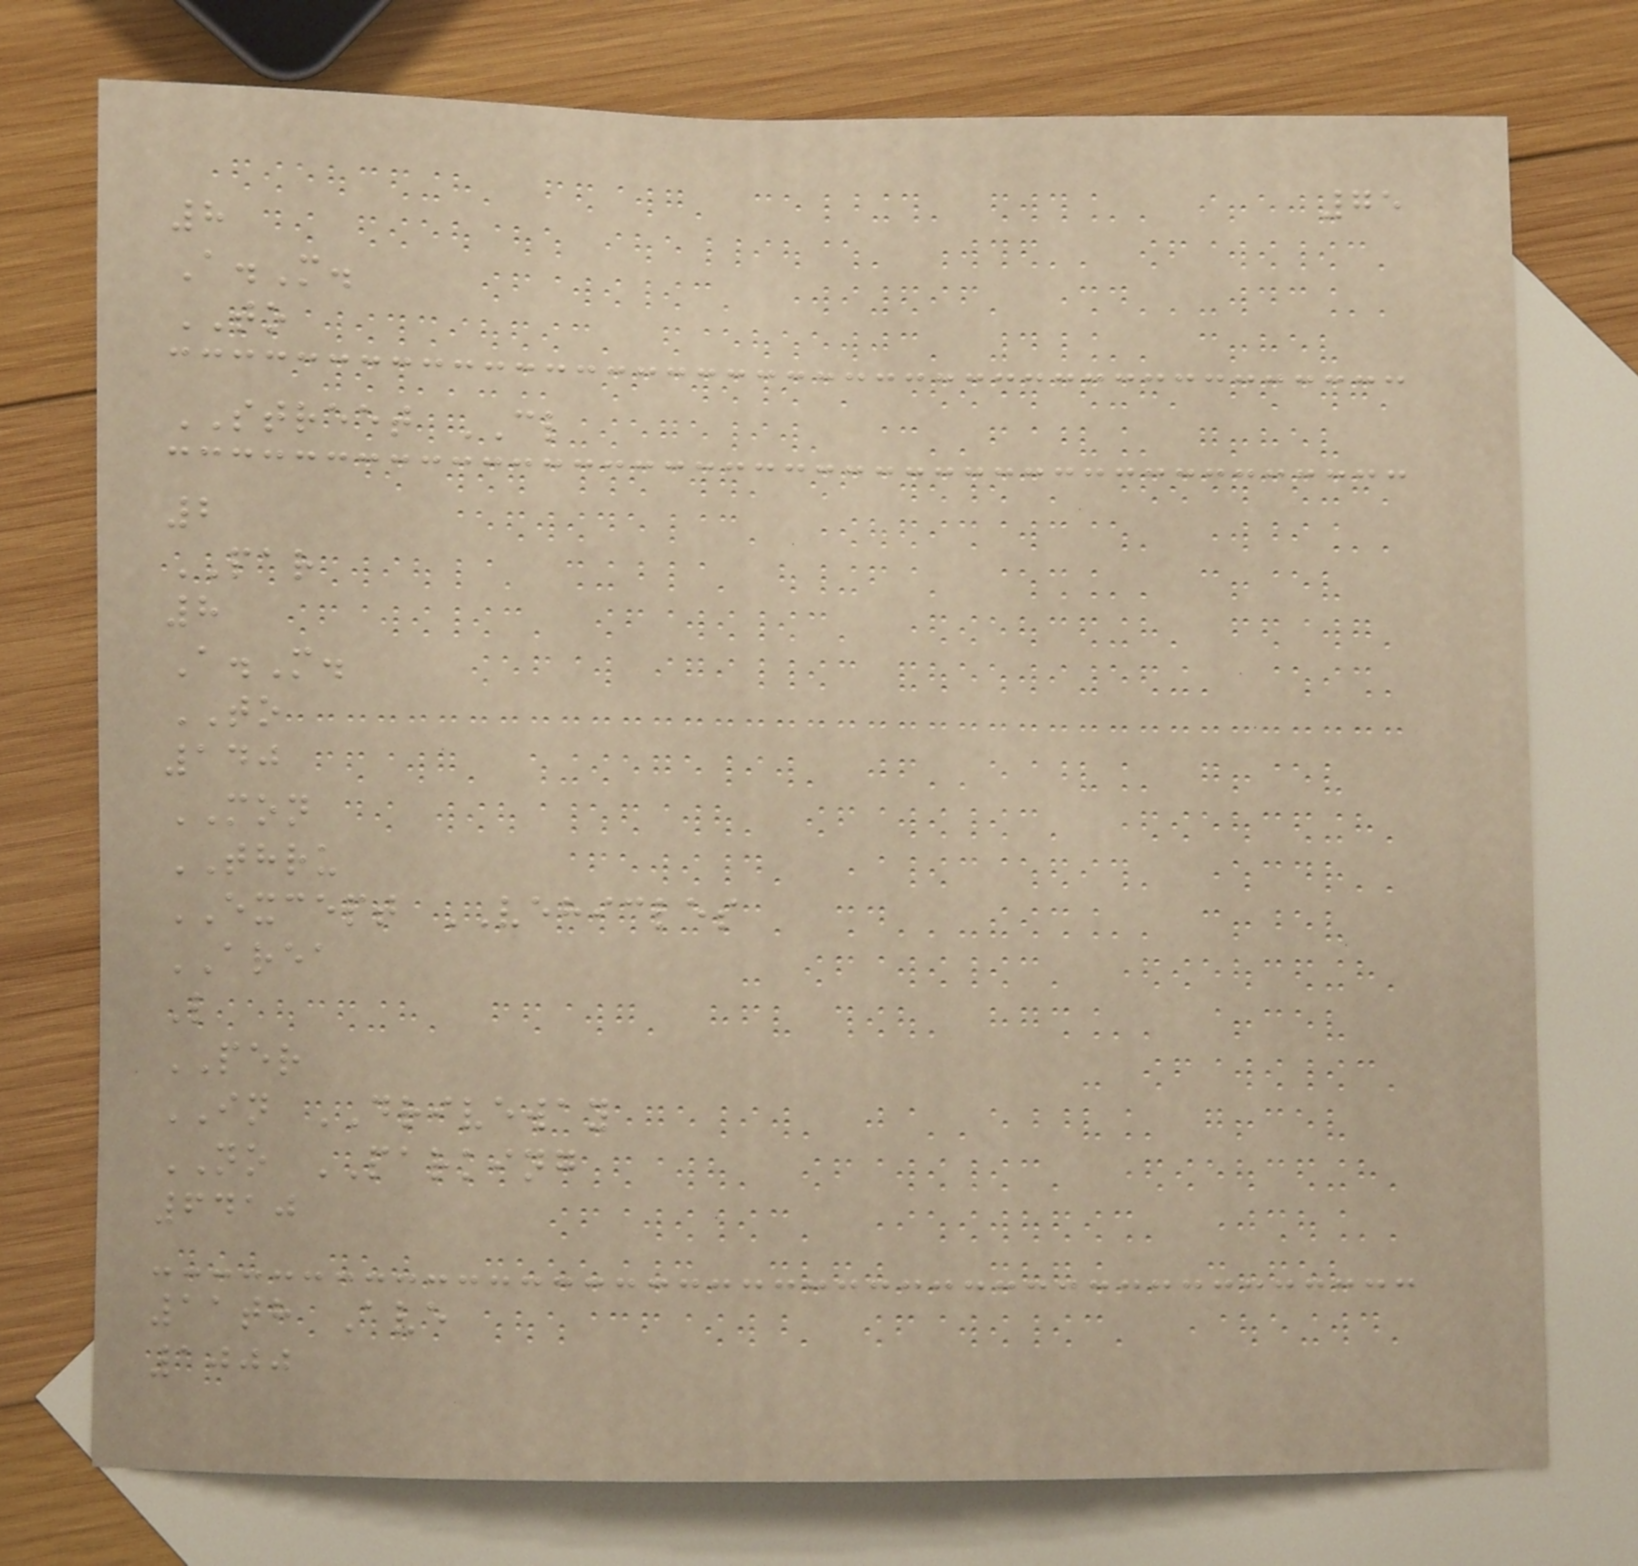75
8
A.M.
TO
STREET CL
2
PAR
8
A.M.
TO
140
MON
THRU
EXCEPT VEHICLES
AREA
L
PER
IN DRIVEWAY
NO PARKING
6410
11th Ave
1000
